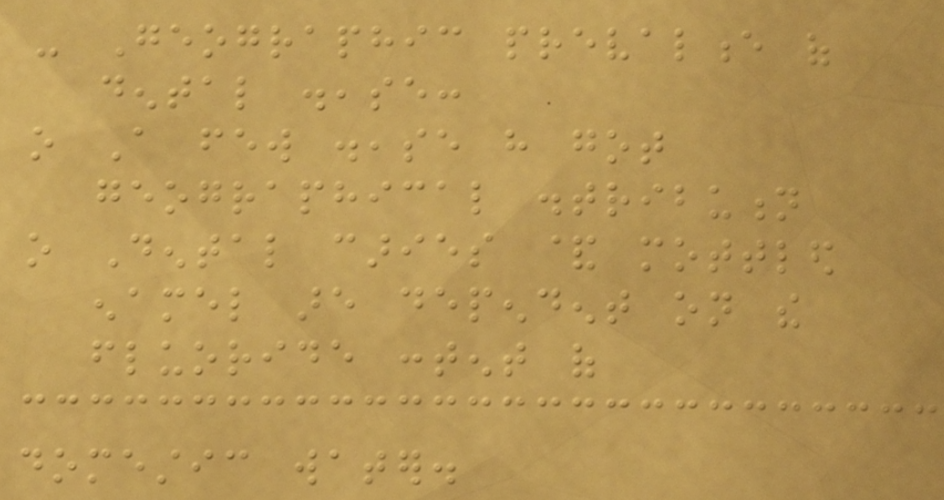- Geographic prevalence of
dental disease:
o A few disease have got
geographical distribution
o Dental caries & mottled
enamel are dependent on the
fluoride content of
domestic water.
